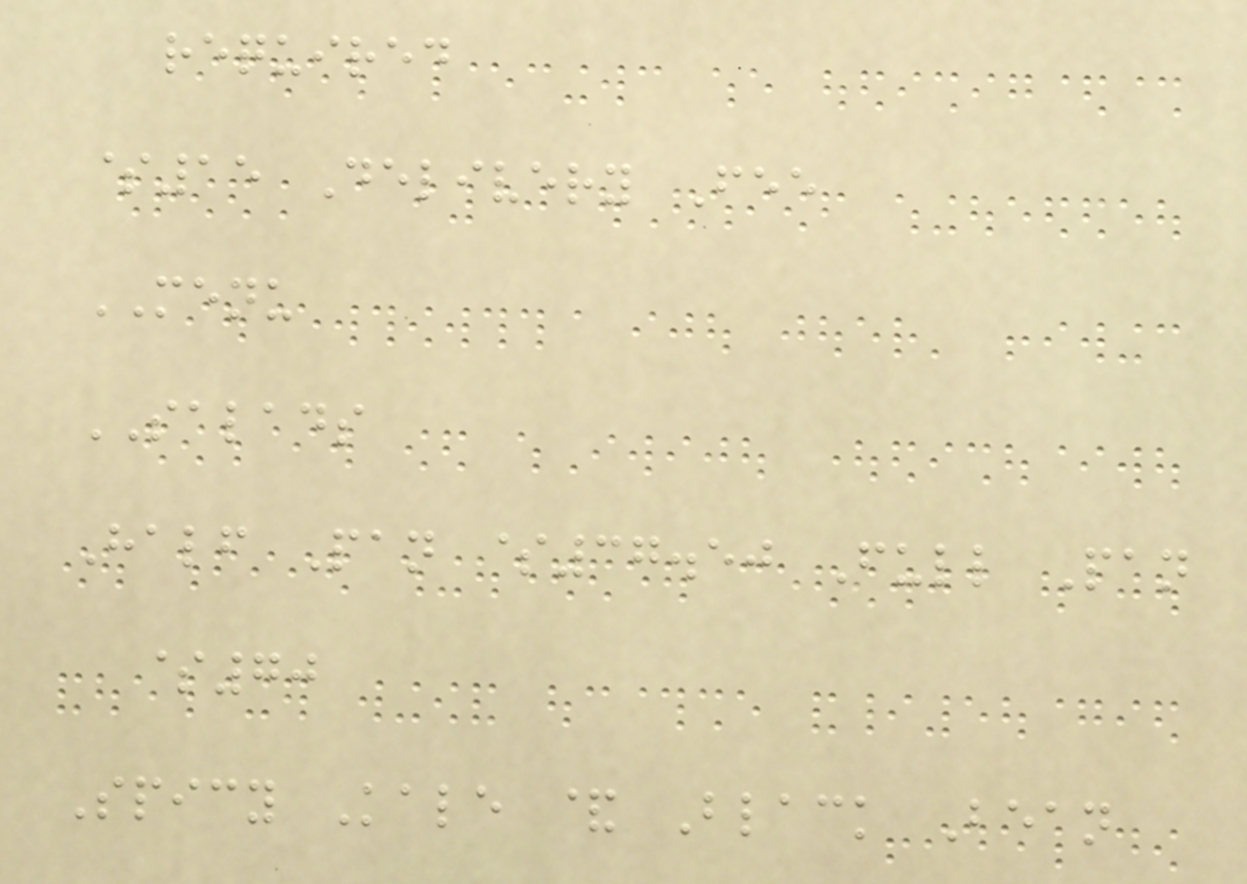required
$15 Delivery Fee
MENU
SALADS
Half Pan $37.50 Full Pan
$70
Spicy Kale & Black Bean
